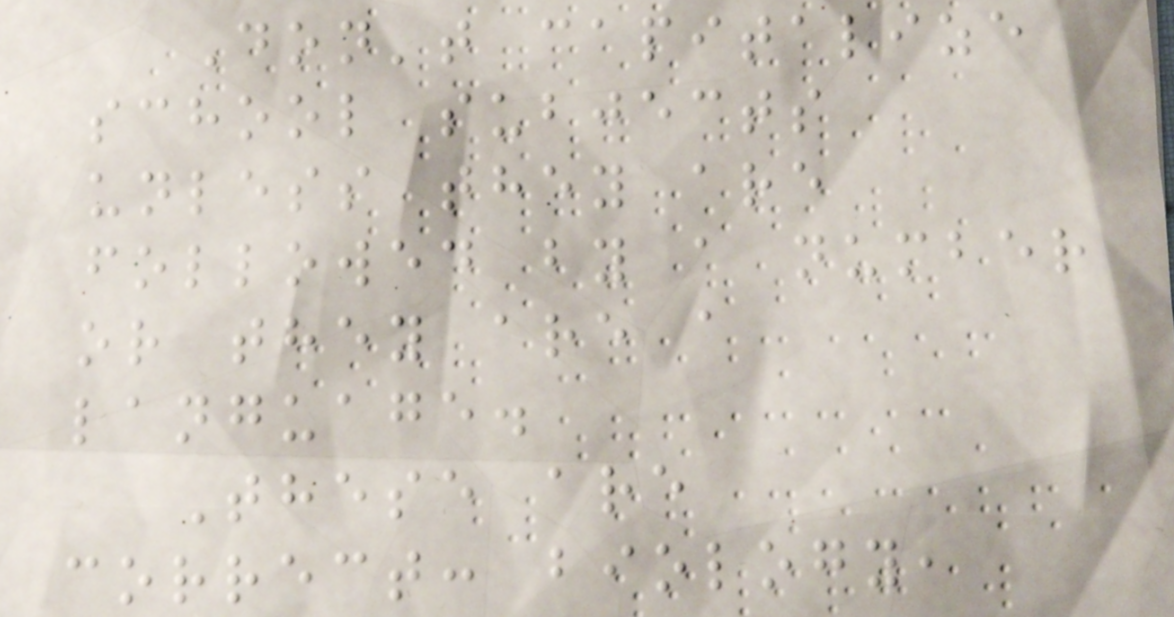Don't capitalize
school subjects
unless they are
followed by a number
or they are a
language.
These are
correct: biology,
